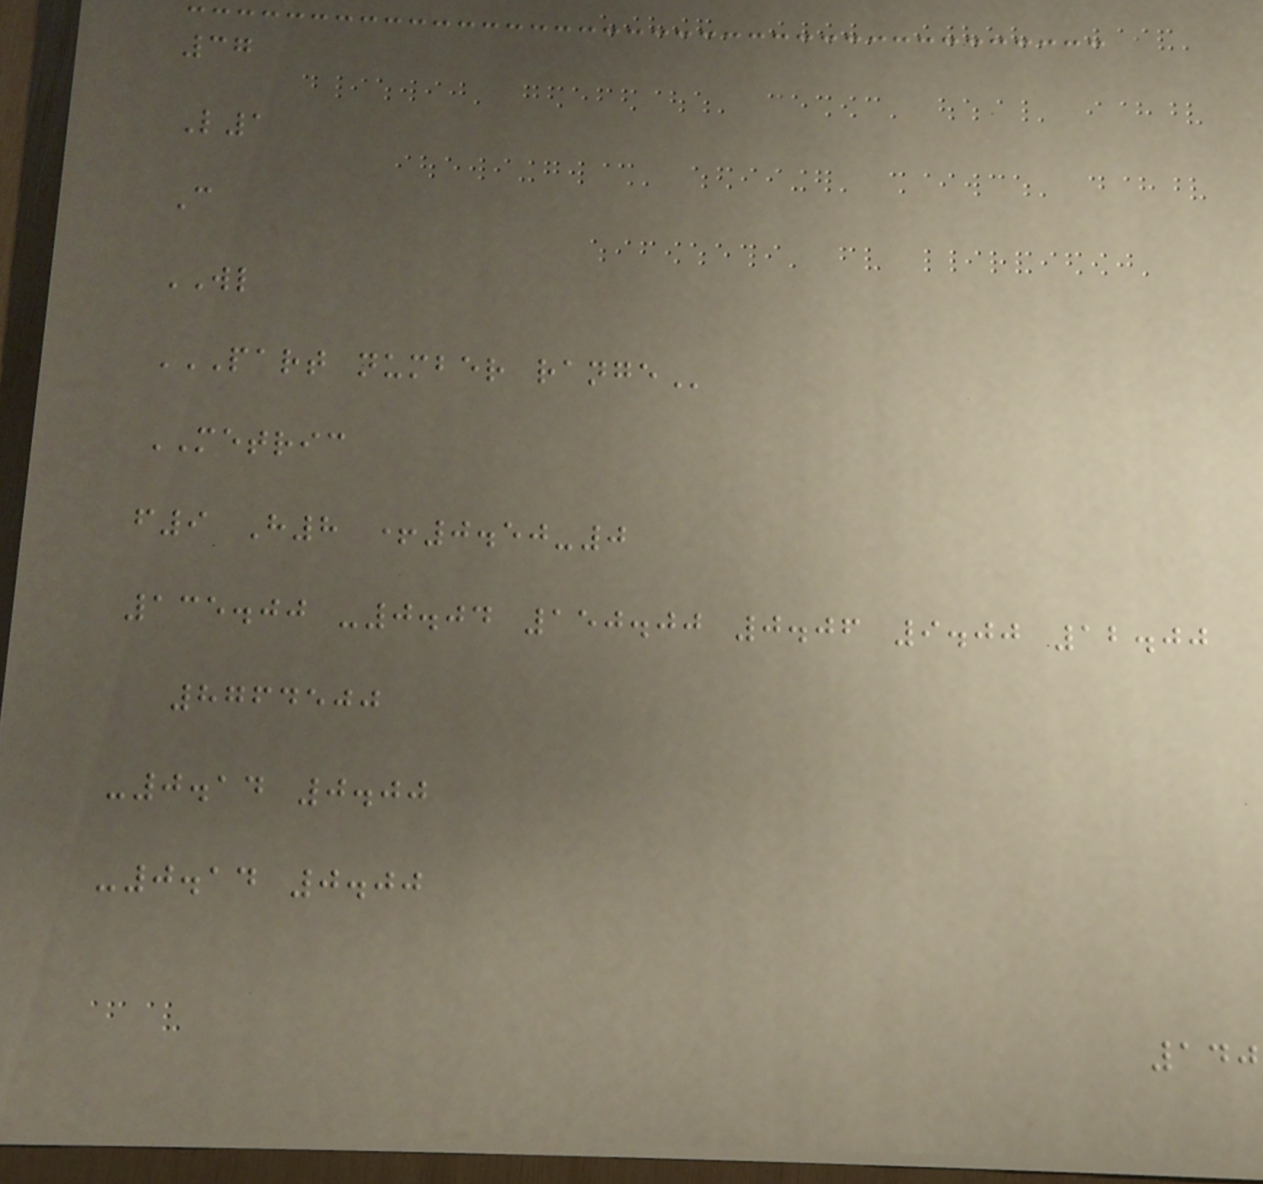37
L1
C
WL
PART NUMBER RANGE
METRIC
f9 H8 +0.50-0
135.00 -0.04 150.00 0.06 9.00 12.00
8764500
-0.14 0.00
-0.14 0.00
140
